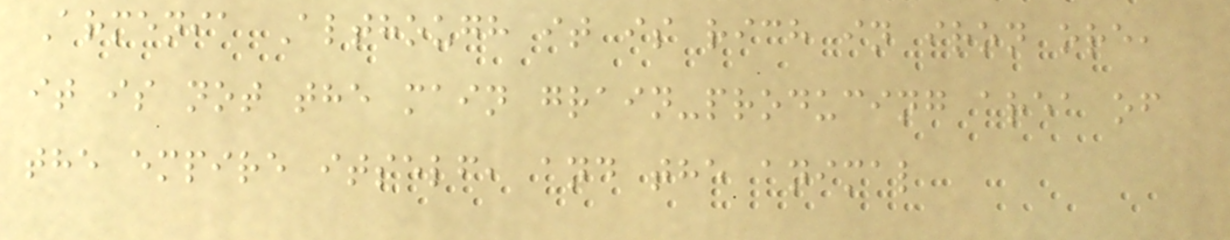Armenia Although it is rich in iron ore,
it is not the main grain-producing area of
the empire itself, and the animal
